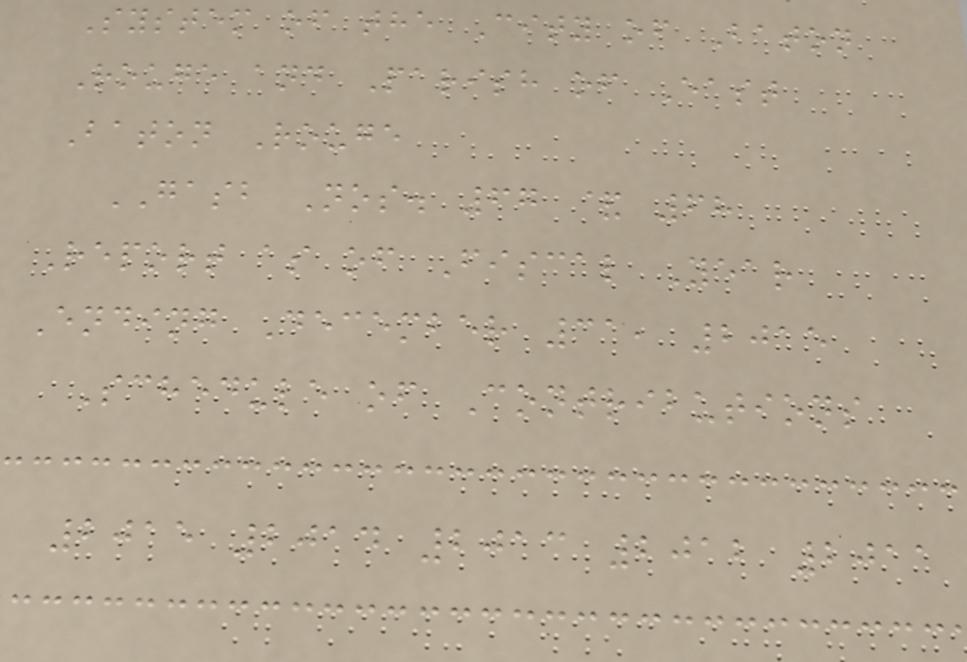System of the City of Baton
Rouge and Parish of East
Baton Rouge
GASB Nos. 67 & 68
Report as of Fiscal Year
Ending December 31, 2015
Schedule of Contributions
2015 2014 2013 2012 2011
